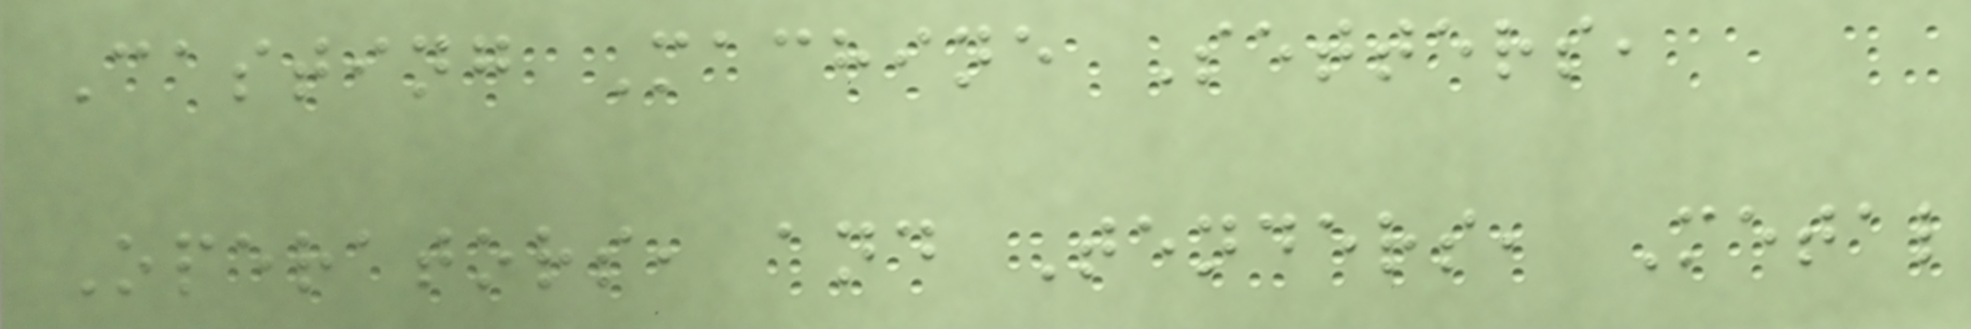Casting Machine Setters,
Operators, and Tenders, Metal
